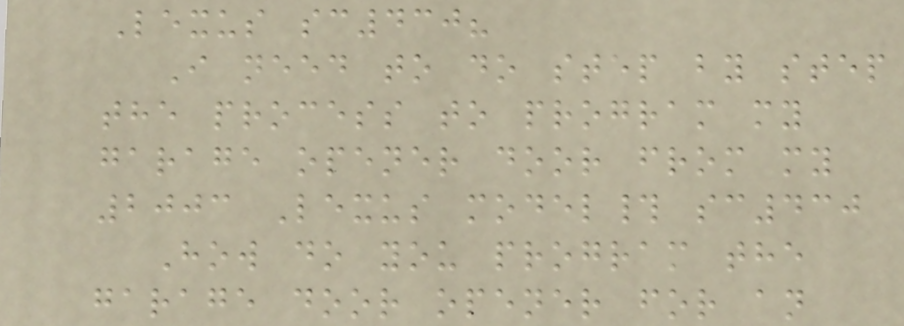Lexus sc430?
I need to do step by step
the process to program my
garage opener door from my
2003 Lexus model# sc430
How do you program the
garage door opener for an
